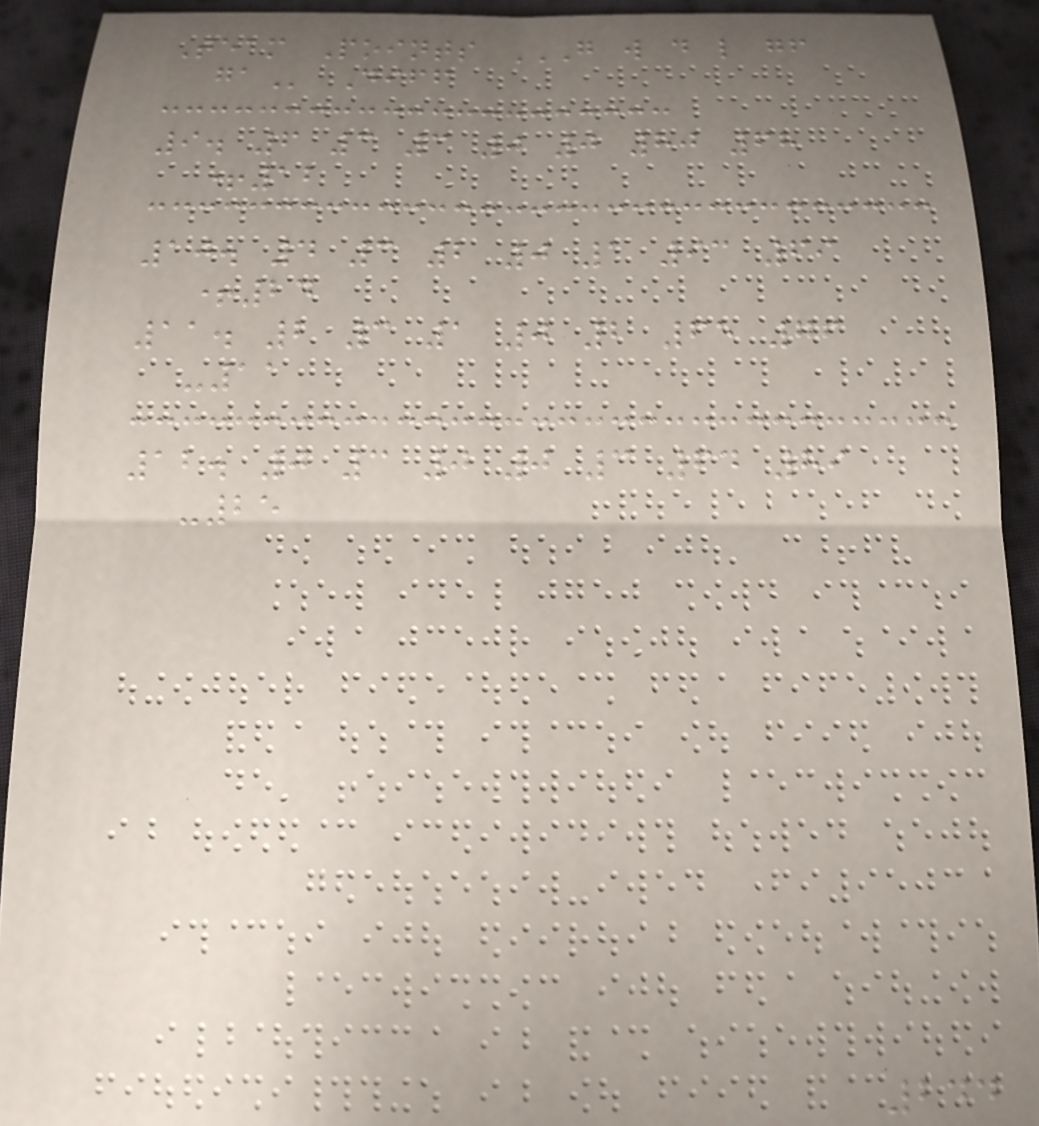Team Points G W D L GF
GA Diff
9. 6 3 3 0 0 80 68
+12
10. 4 3 2 0 1 93 69
+24
11. 2 3 1 0 2 65 76
-11
12. 0 3 0 0 3 64 89
-25
244
